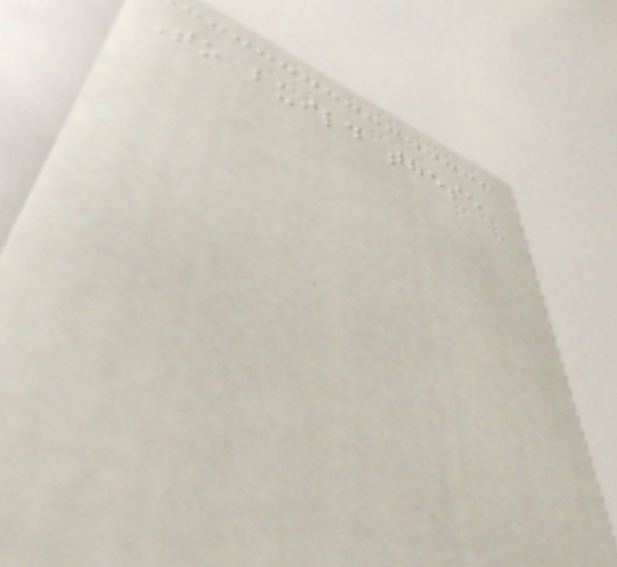To build these
